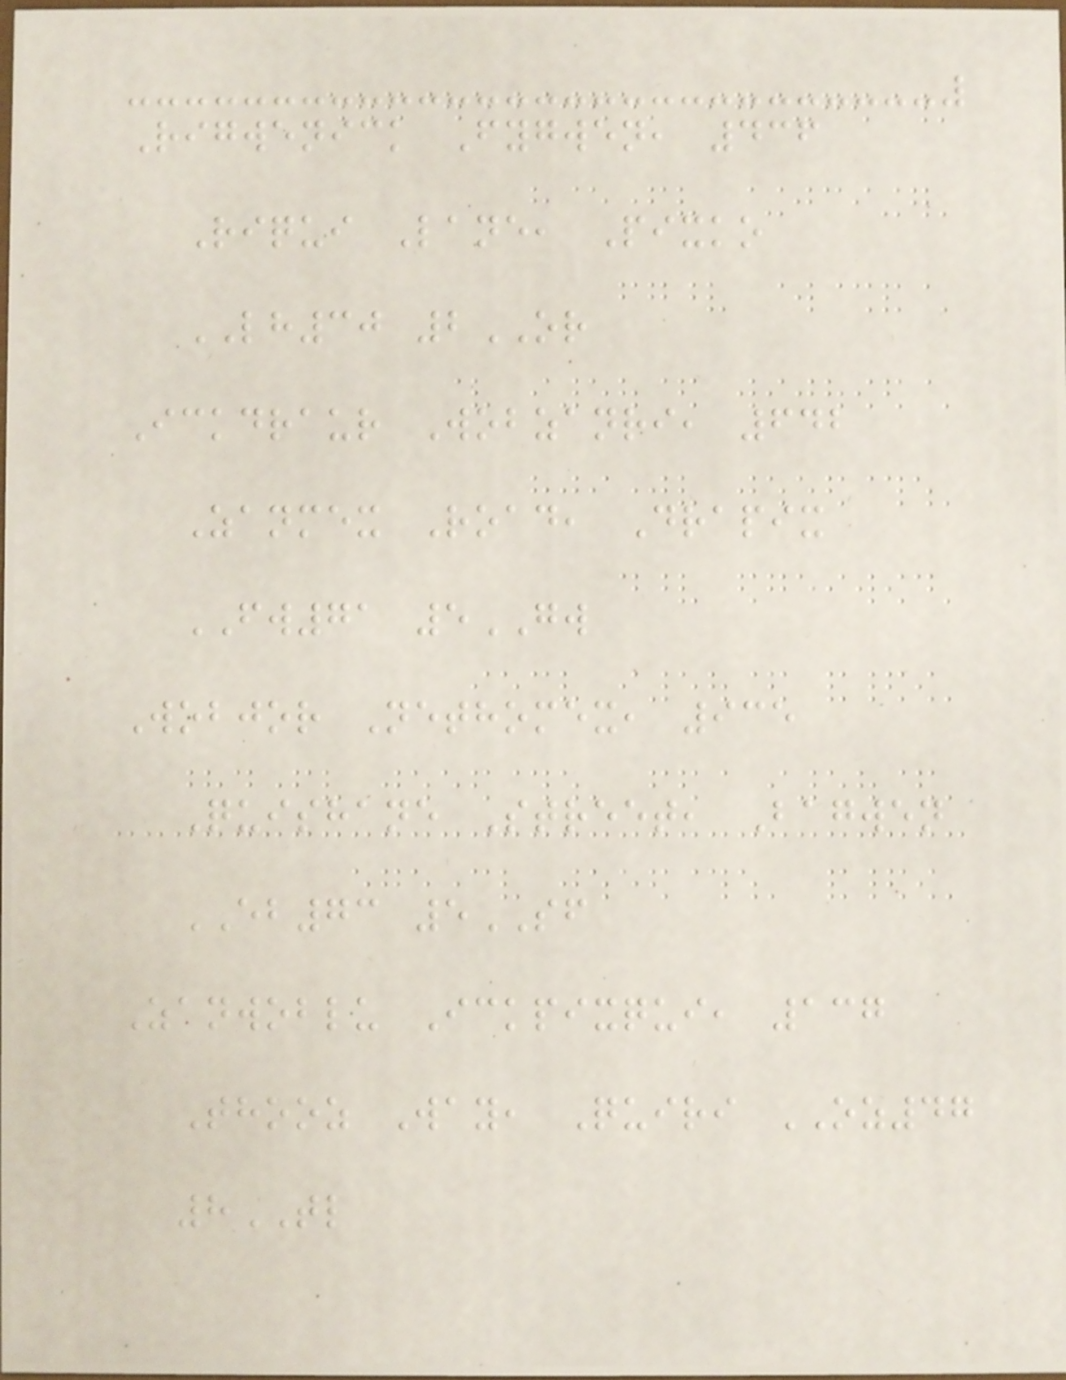Rigwenick Fygwen, 436
Riqui Lane, Pixko
LH30 2OR
Ickdraur Wobzanri, 642
Zanmex Road, Drapix
FW71 5GW
Wobjor Nethomex, 935
Quishane Street, Bagwen
EB73 5SF
Zanwoblu Ickpixqui, 137
Thooz Way, Quiri OZ47
8TL
